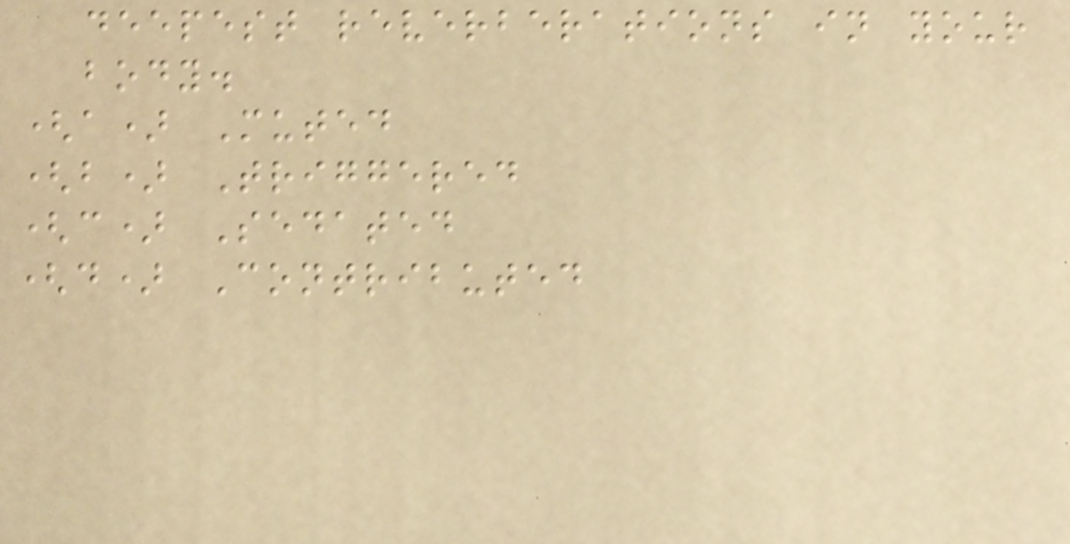deepest reverberations in your
body.
(a) Muted
(b) Triggered
(c) Sedated
(d) Contributed
